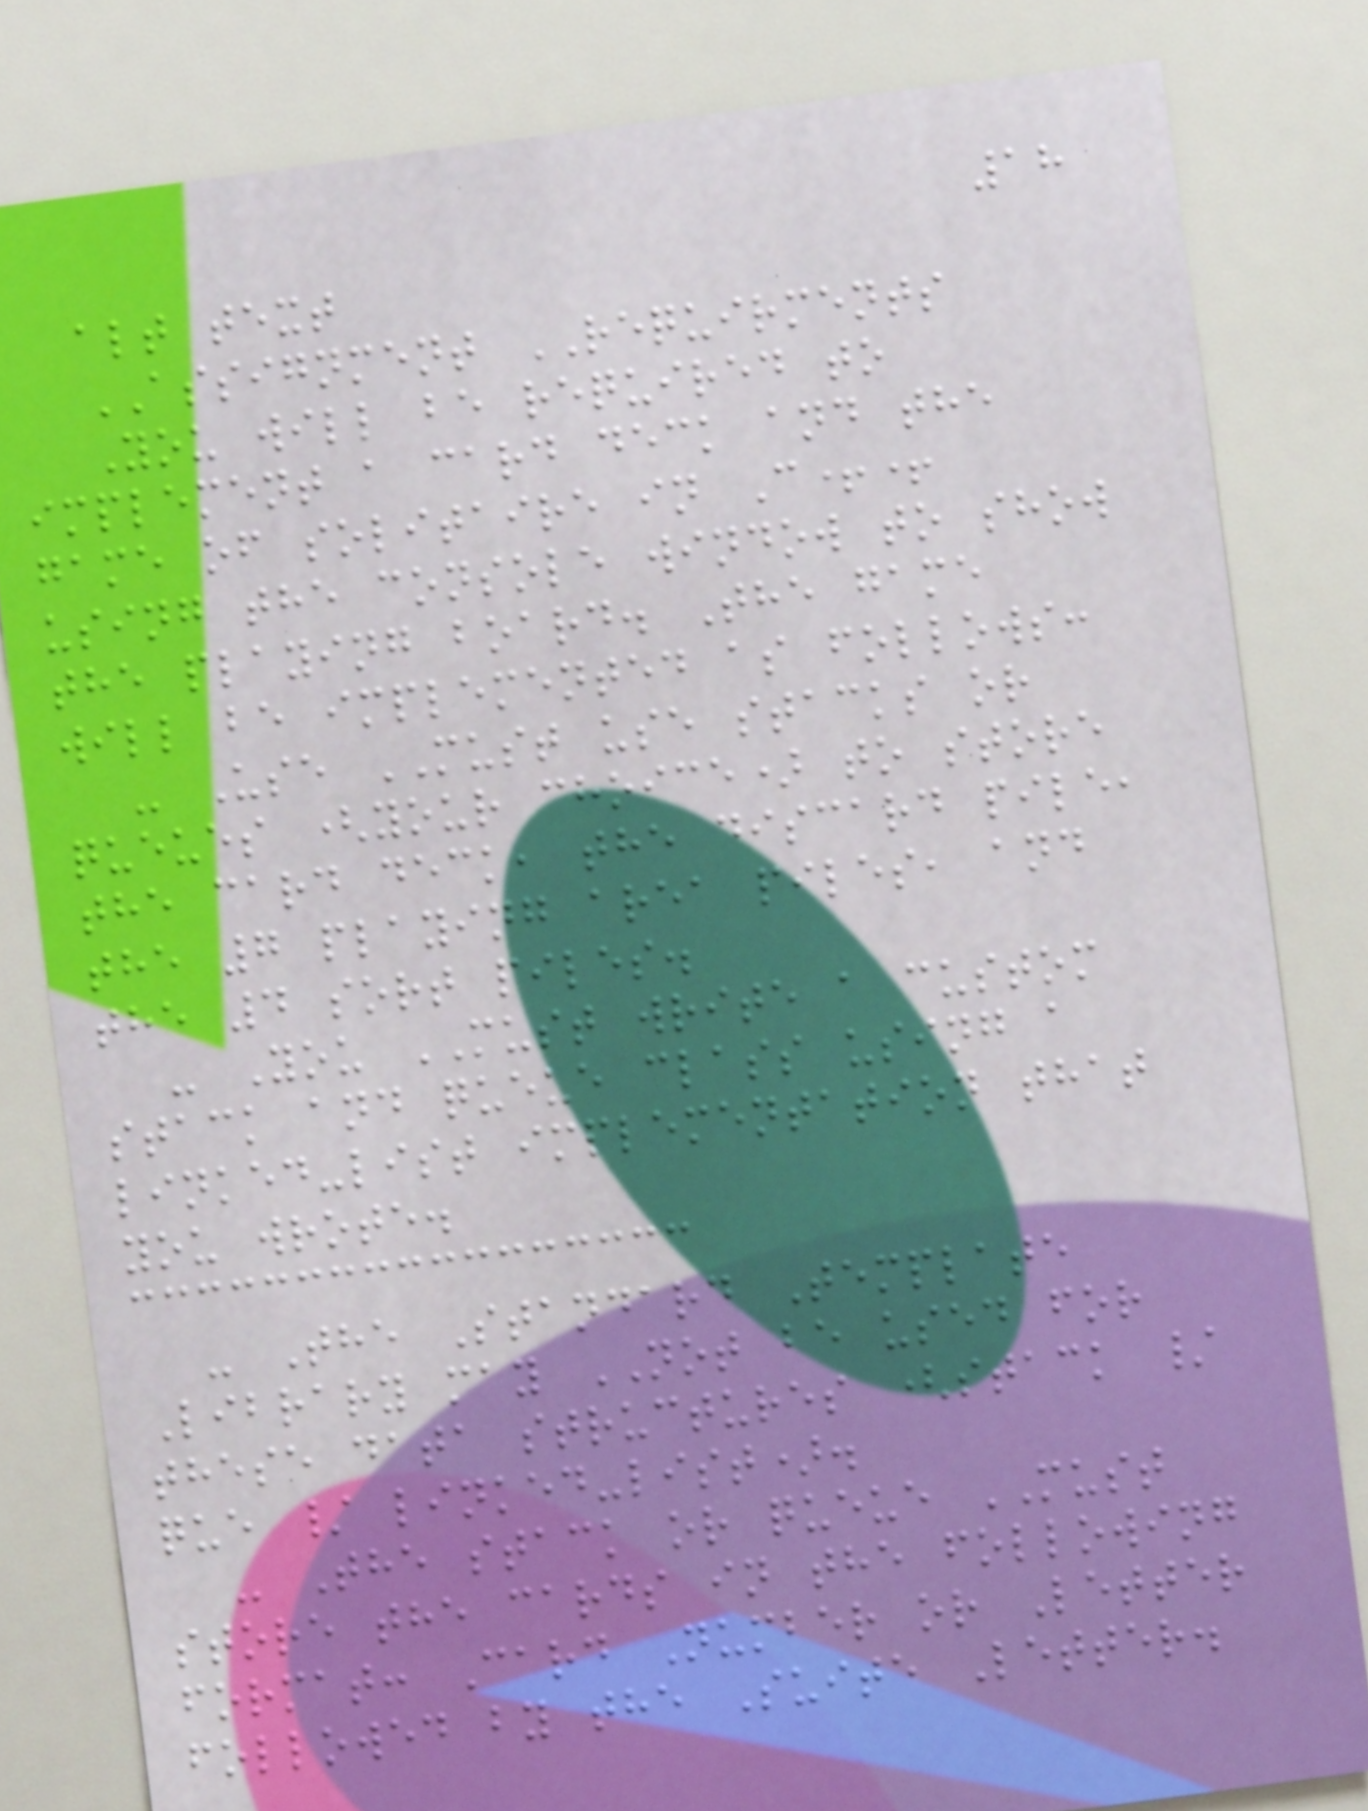18
alt text
ASSIGNMENT REQUIRMENTS
You will be required to
implement a card deck and the
game of solitaire in C++
using the console window to show
the playing board. The game
will be implemented as follows:
- Use MUST use stacks or
queues (your choice) to store
the card deck, the discard pile,
the 7 playing area piles, and
the 4 sort piles.
- You MUST write a custom
stack and queue class using a
linked-list implementation that
you wrote.
- The Standard Template
Library may NOT be used for
these data structures (stack /
que / linked-list).
- The stack or queue MUST
store the cards in the following
format: Card Number or Letter
followed by the Suite Letter.
